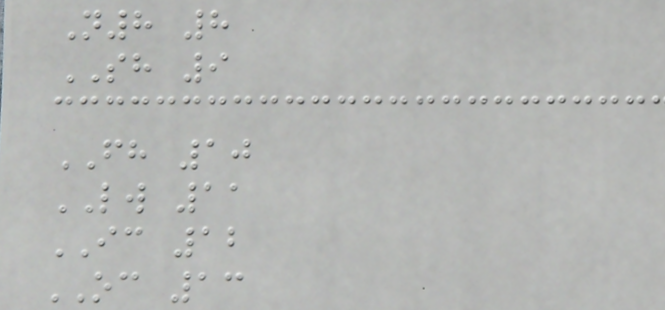N8 8
SH 9
FH 10
LW 11
IC 12
OC 13
